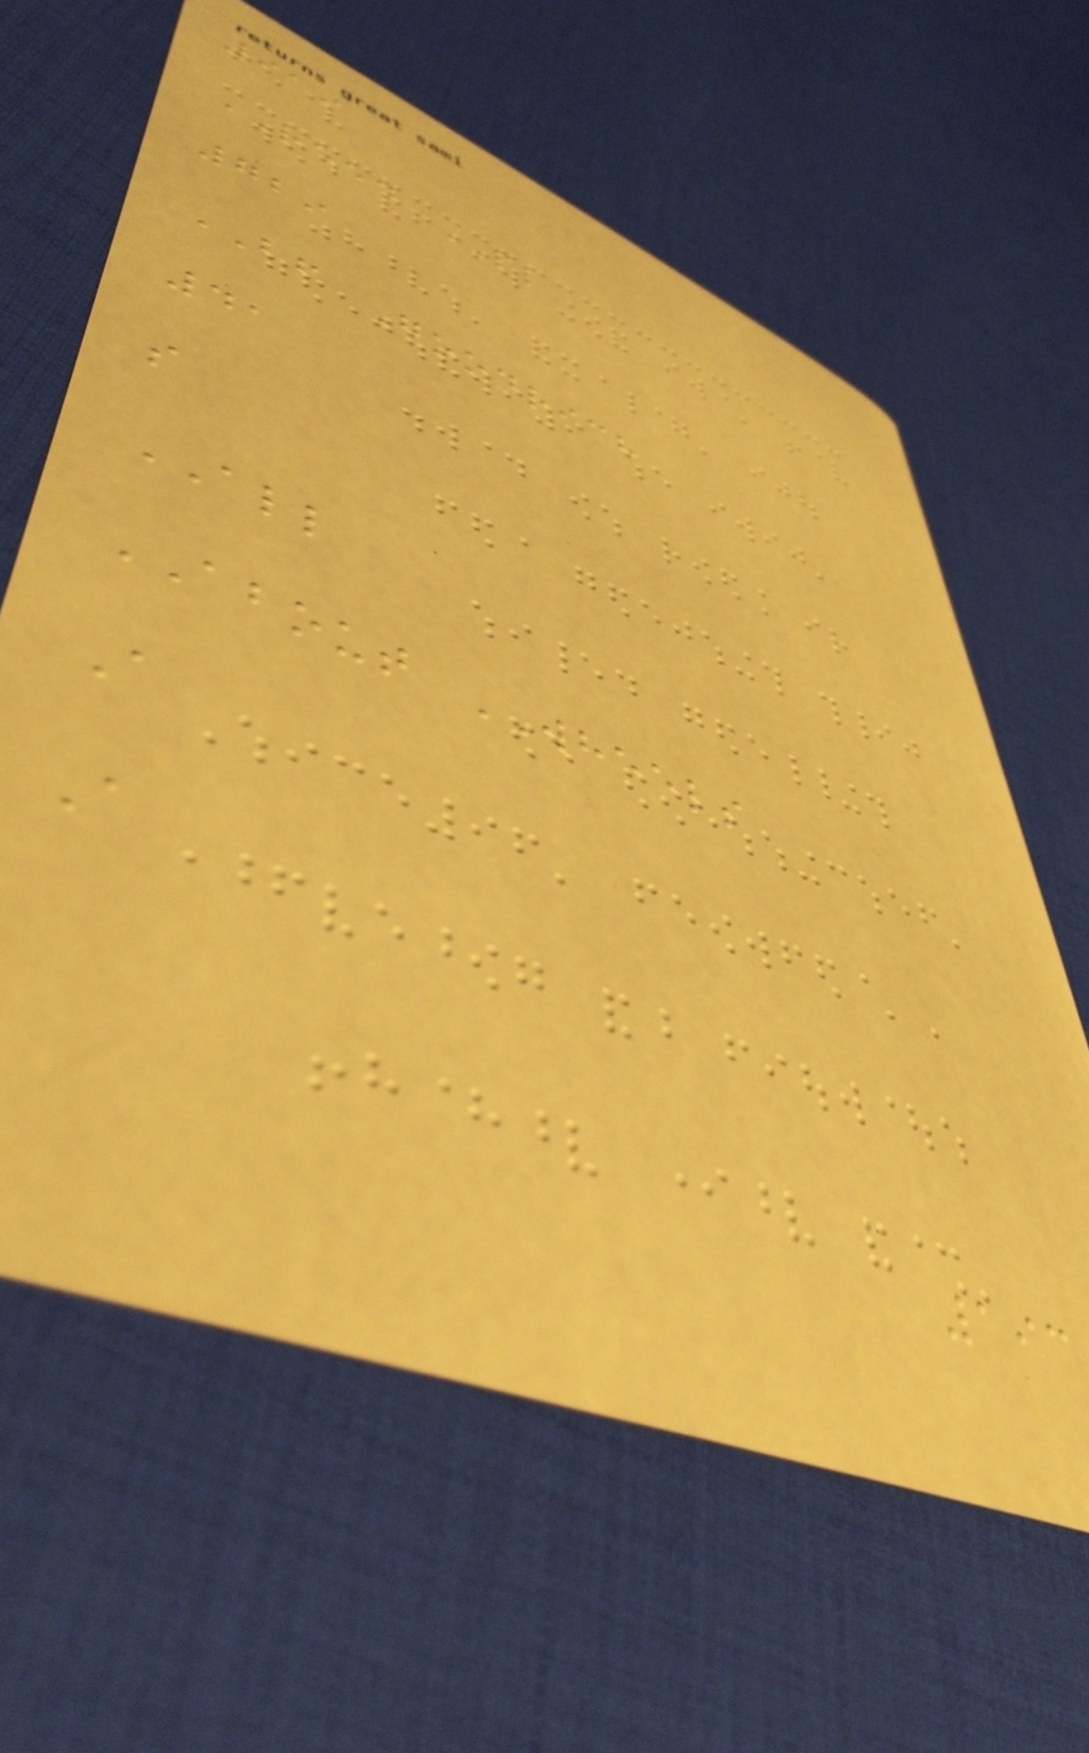919
REED PL
729
BF Goodrich
41
s
ALL
ABOUT WHEELS
A
A
193
